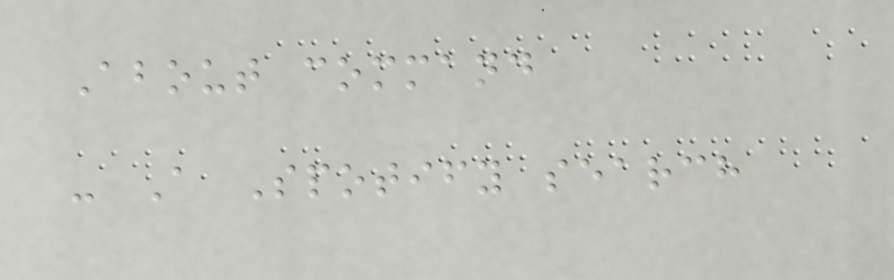About command
- A Spotify search
